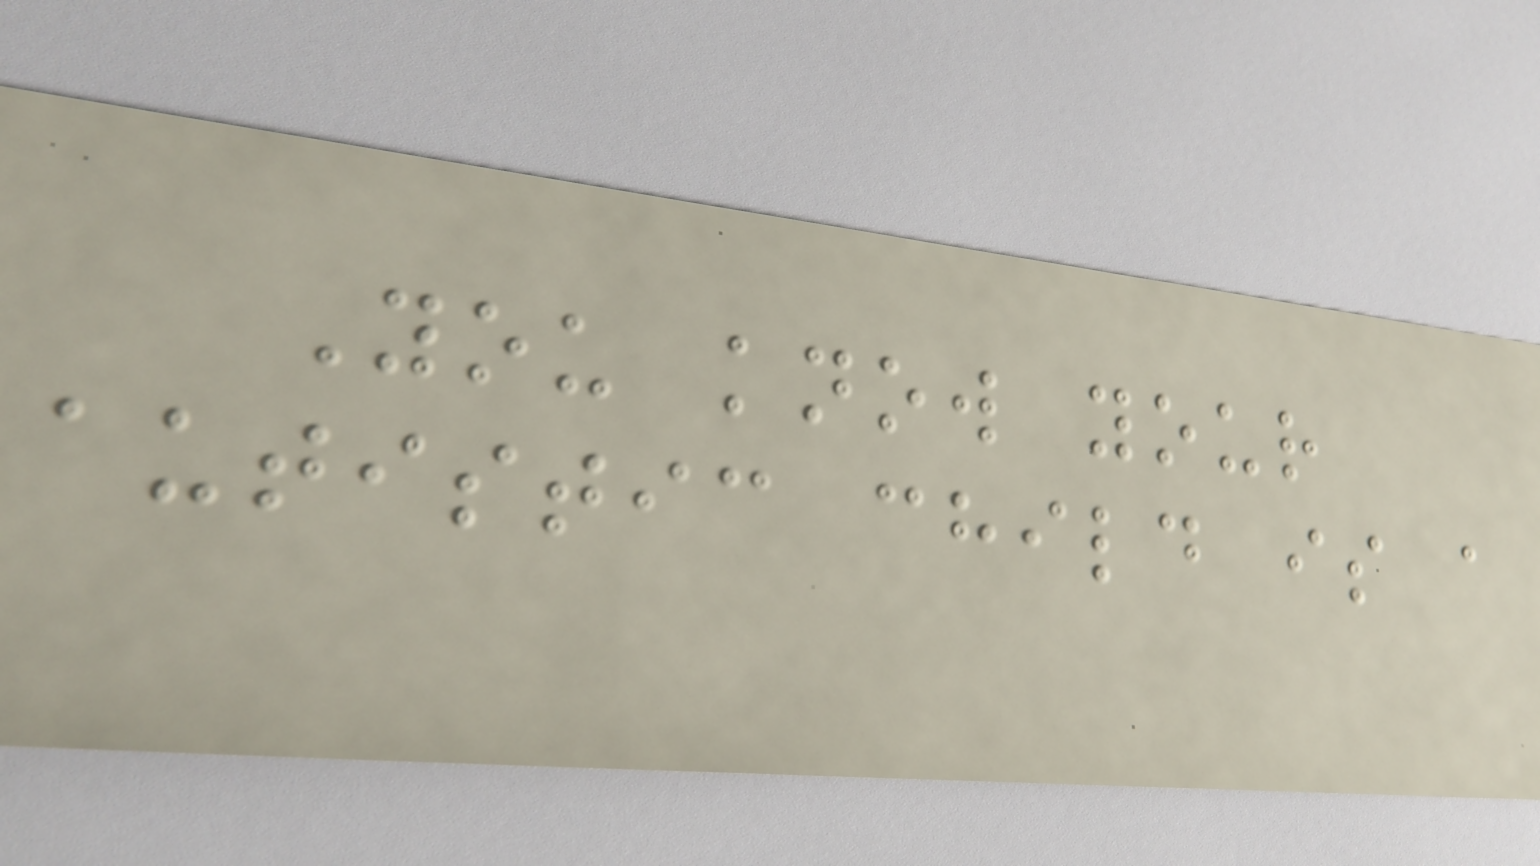You know your
autistic child is a
